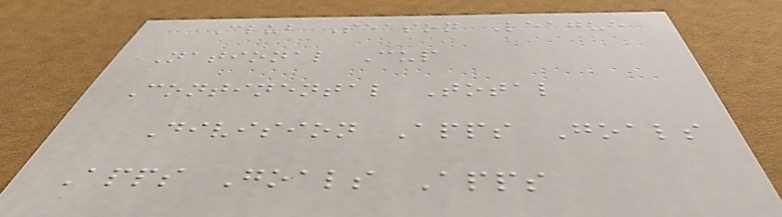Club Season League
National Cup
Continental Total
Division Apps Goals
Apps Goals Apps
